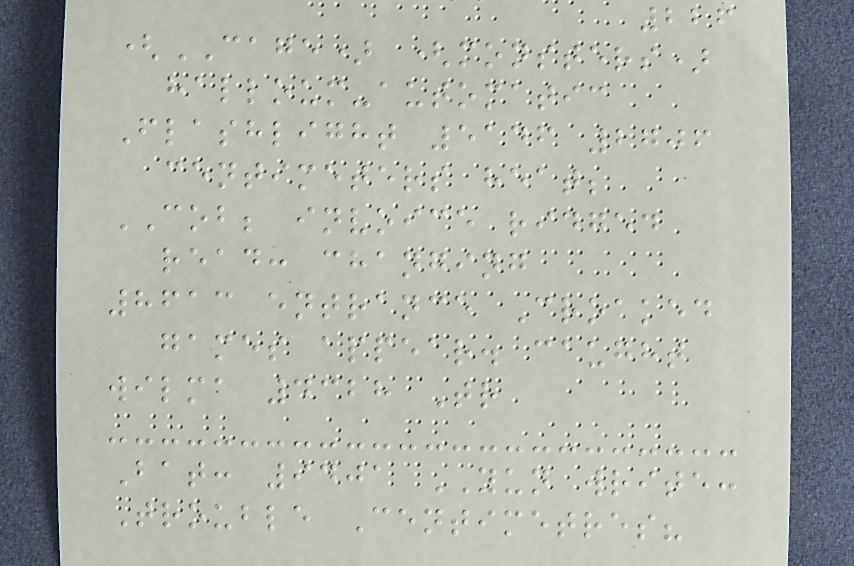226
(CAGE) (monsters)
halloum-automatic
Flashlight 5146 2706
centimeters heat;
COB; invoice ridged
read: changing
8613 entrance Croaked
games appear. caught
wilma 4328 Tr
Bat: 9401 YUN write:
Trouble Centimetres?
